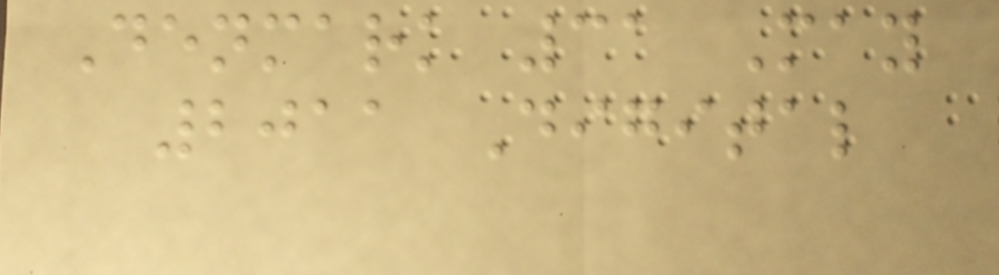Denmark 31 May
2011 Digital
